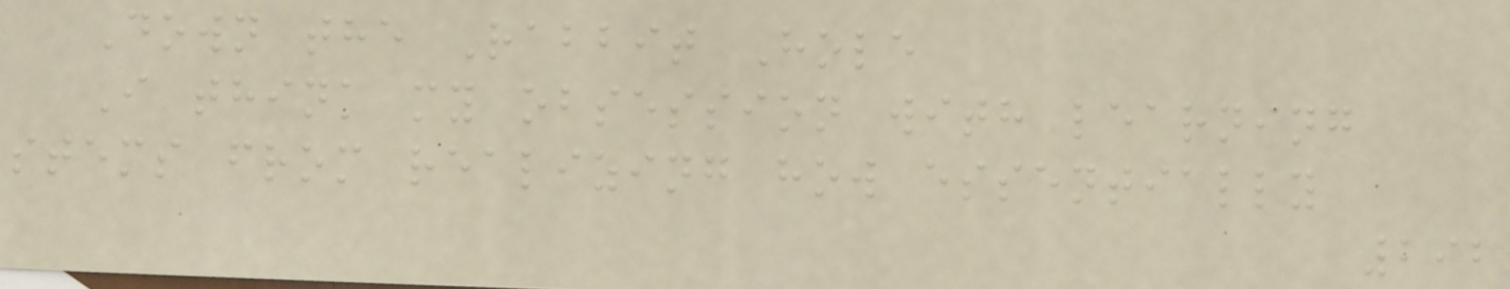Down the Rabbit Hole
I think my obsession with learning
stems from realizing how essentially
292
